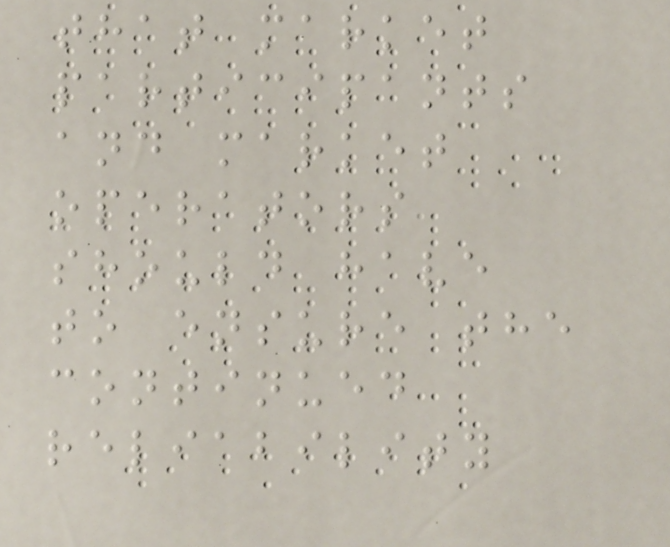that market
participants
and market
operators
should have
to ensure the
continued
reliability
